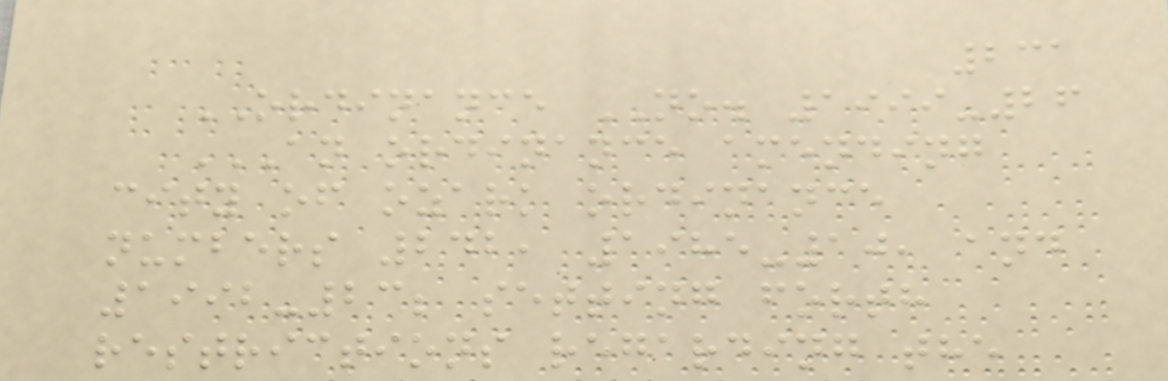231
ORDINANCE NO. 1999-26
AN ORDINANCE AMENDING
CITY OF OZARK ORDINANCE
NUMBERS 242, 1985-10, AND
1992-23; SETTING FORTH
RESTRICTIONS REGARDING THE
